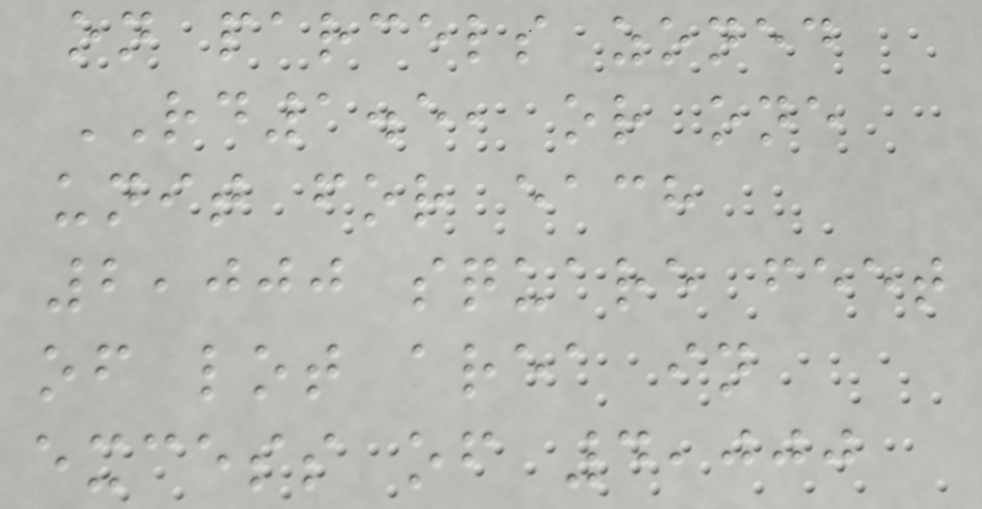on parcels zoned
RD1.5, or one
unit for each
2,000 square feet
of lot area in
excess of 4,000
